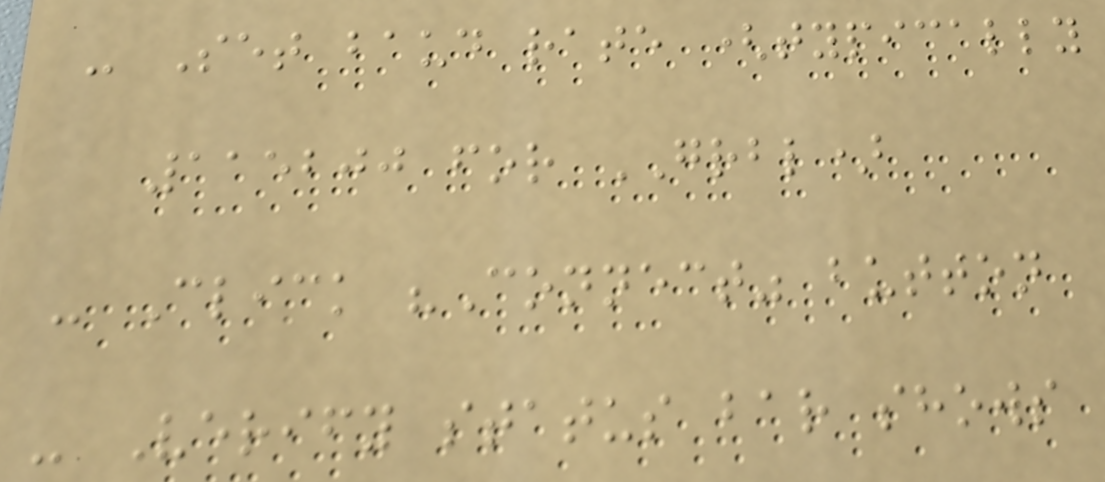- Set baud rate (typically
115200 for GRBL)
- Click "Connect" button
- Verify status bar shows
